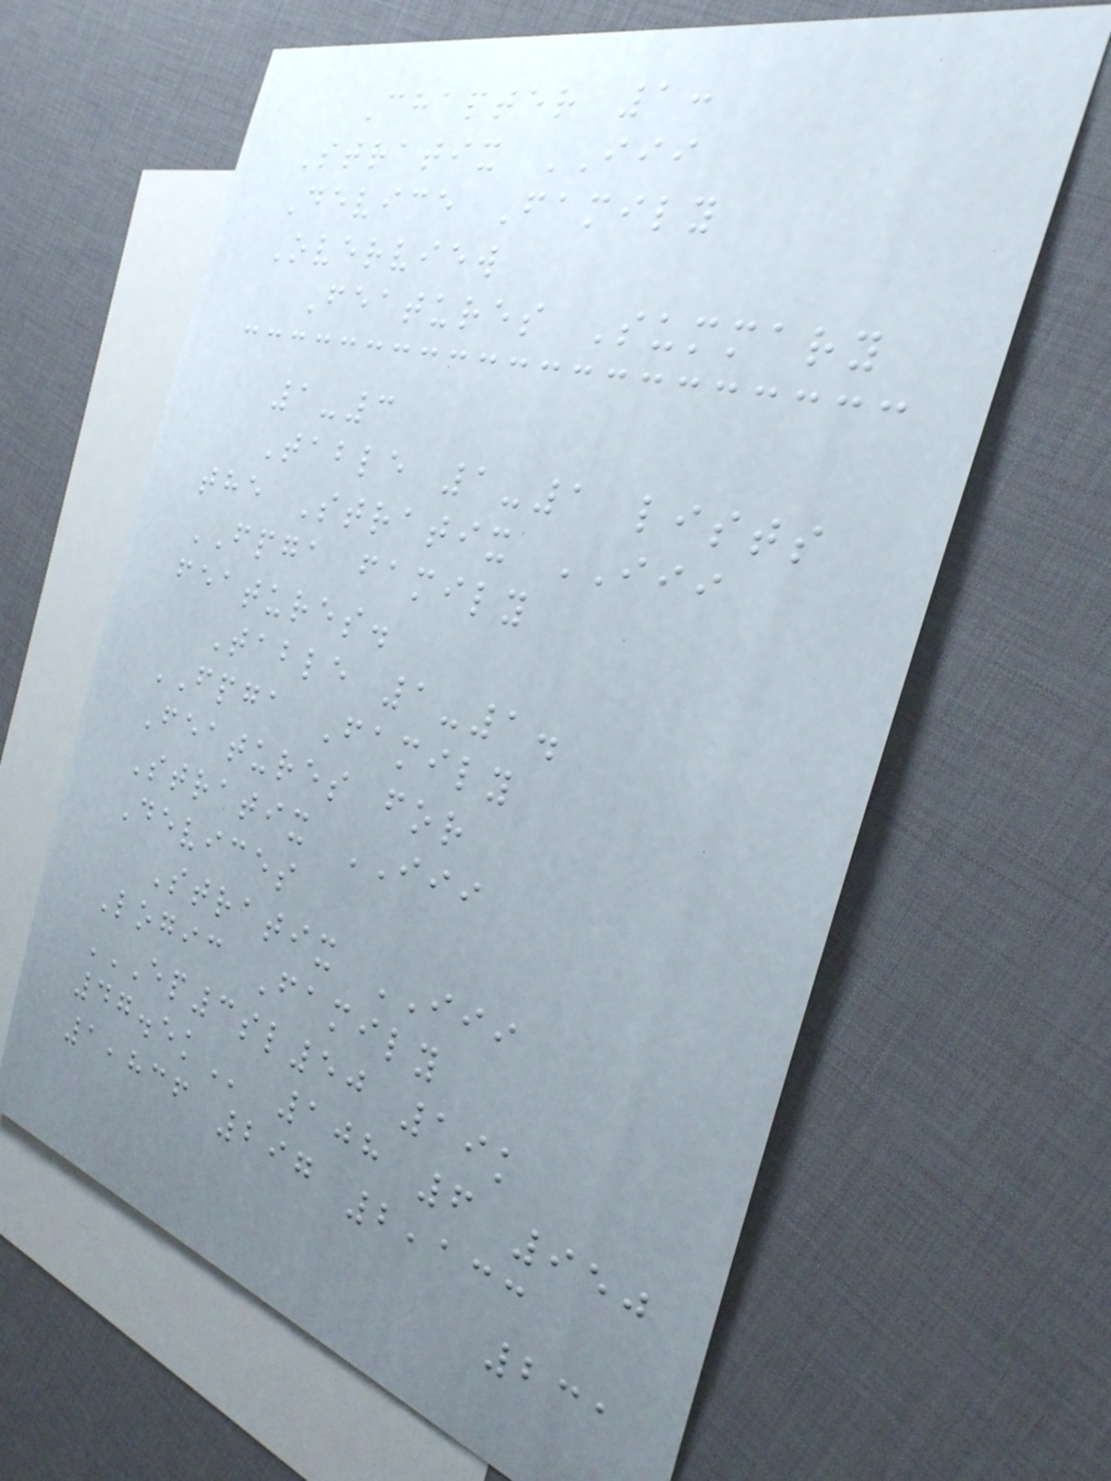Chapter 1:
Stratix III
Device Family
Overview
Features Summary
1-3
Table 1-1 lists
the Stratix III
FPGA family
features.
Table 1-1.
FPGA Family
Features for
Stratix III
Devices
Stratix III
Logic Family
EP3SL50 19K
47.5K 108 6 950
1,836 297 2,133
231
